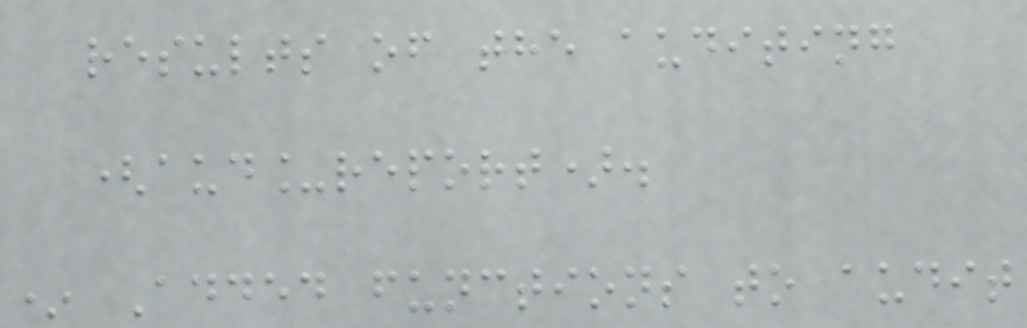results of the auditing
(aud_report).
* Added functions to audit
